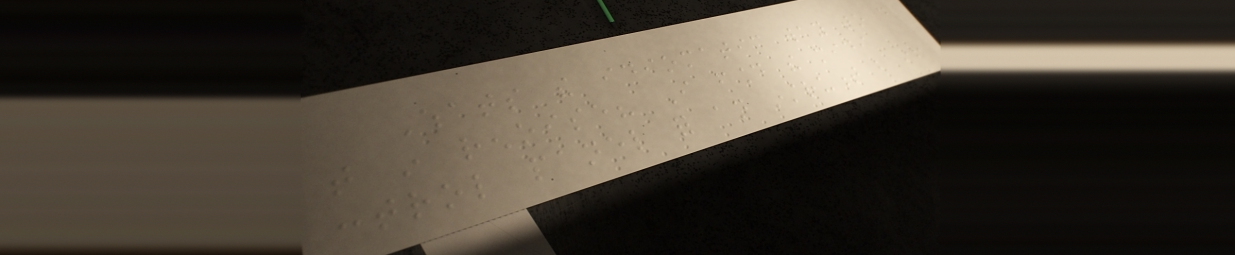Whats the idiomatic way to do
that in renoise? I found the midi
control panel for an instrument but if
